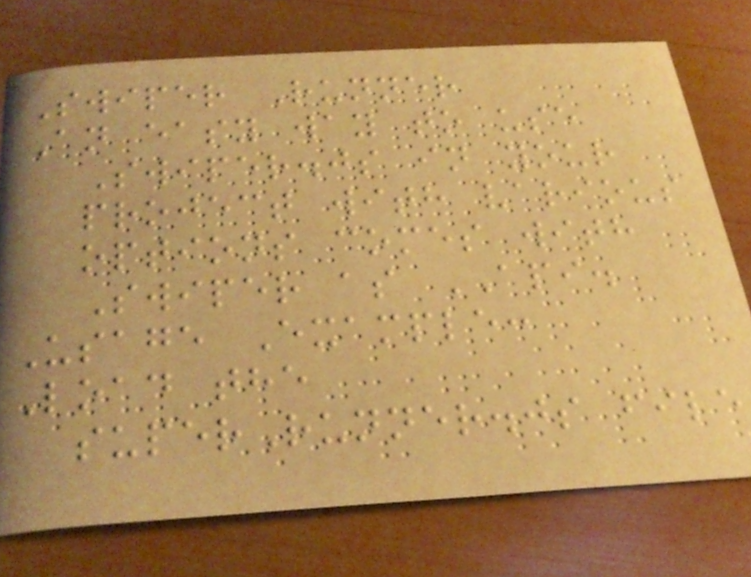Swiper Runner
An easy way to use
Swiper.js in your
project with various
options comes with
Swiper as API.
Usage Example:
Load the
superRunner.js file
